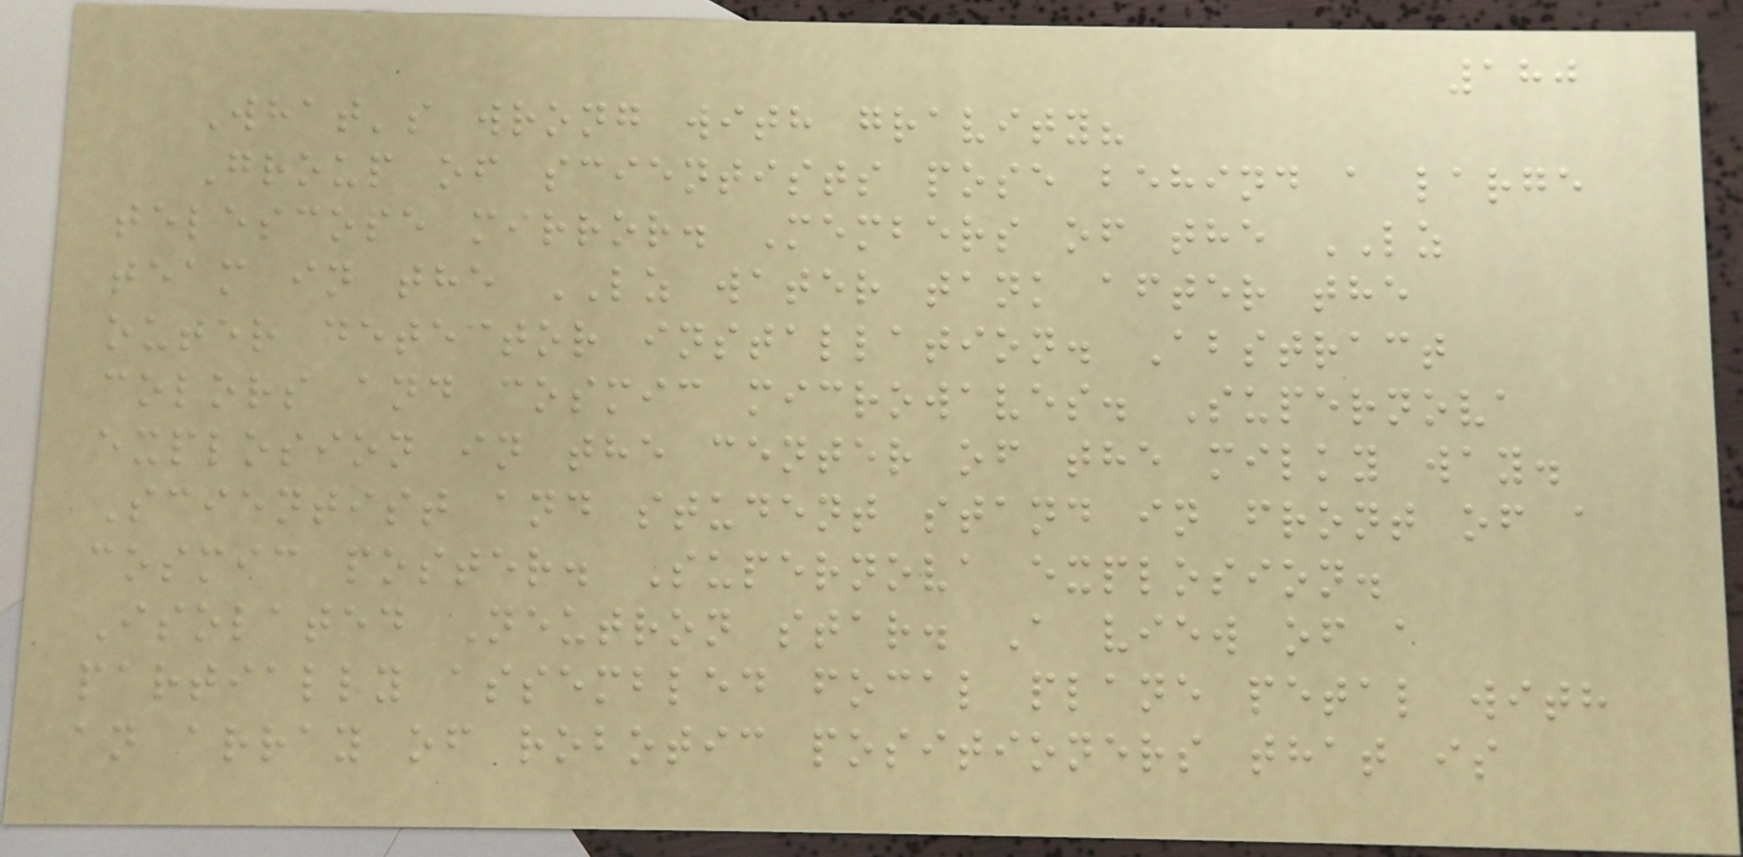180
What's wrong with gravity?
Group of scientists pose behind a large
telescope mirror. Members of the LZ
team in the LZ water tank after the
outer detector installation. Abstract
colors and cosmic microwaves. Supernova
explosion in the center of the milky way.
Scientist and student stand in front of a
cosmic poster. Supernova explosion.
Isolated Neutron star. A view of a
partially assembled focal plane petal with
an array of robotic positioners that is
